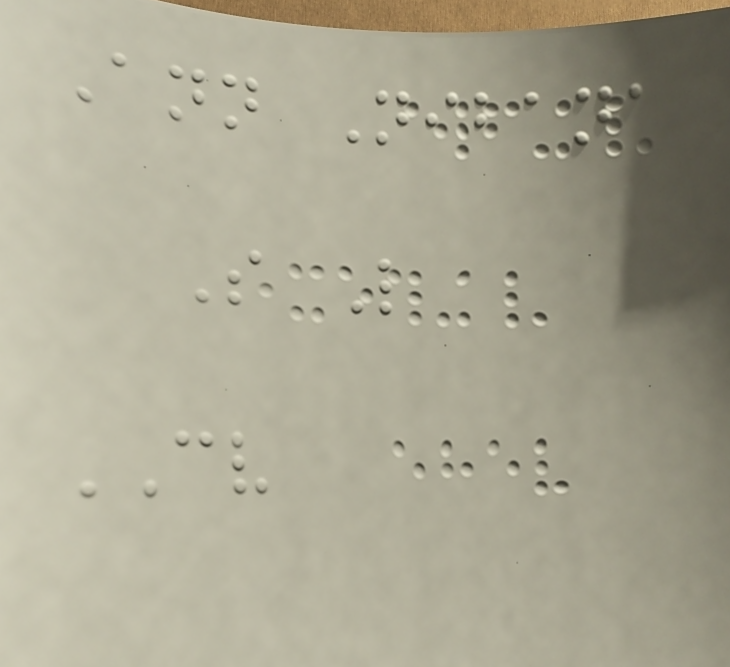Ann Nibana
S L
CV
